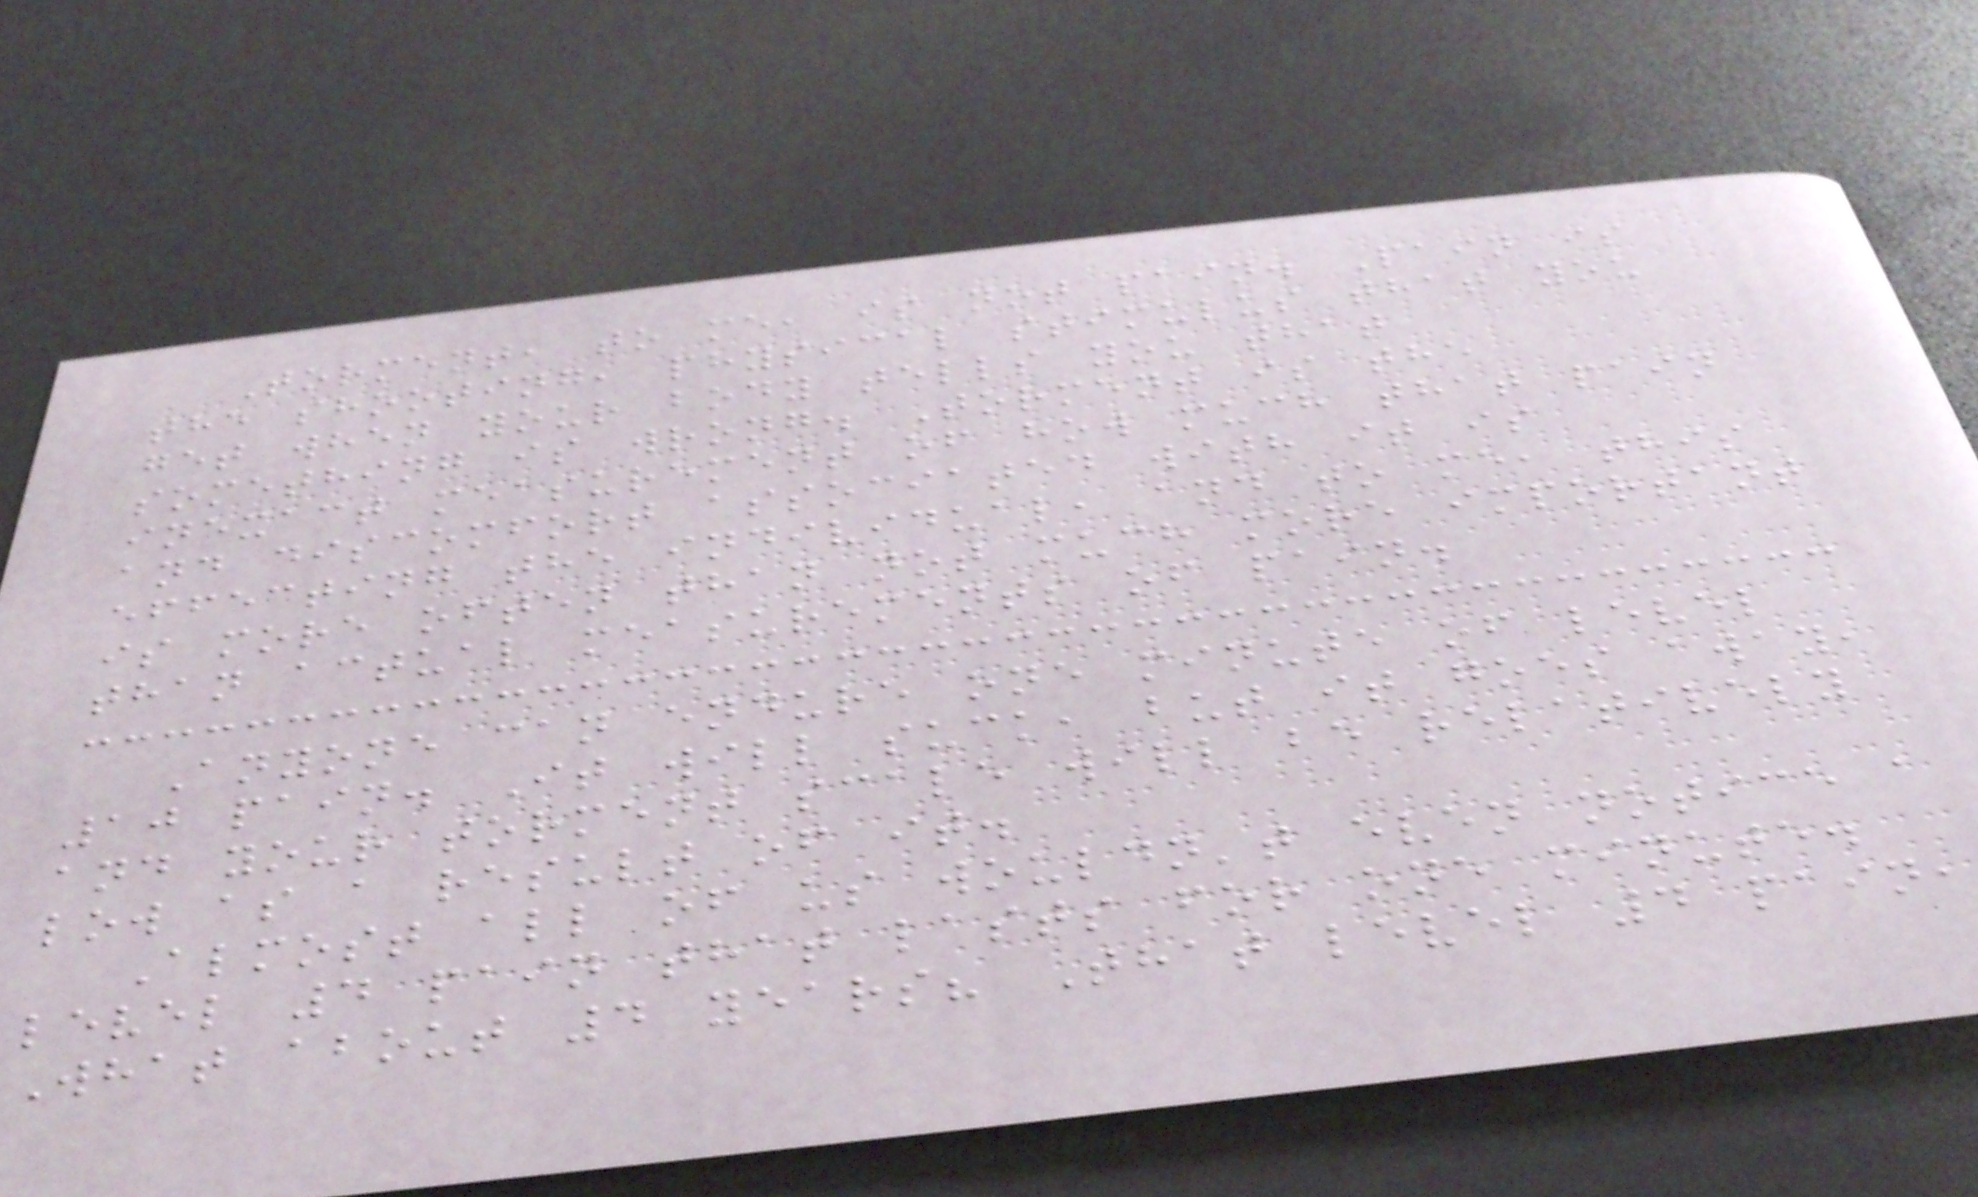Torment, to me, is not pain. Pain is
the shooting, physical stimulus that you
get when your body tells you that
something is wrong. Torment is the
inexact measurement of how much that pain
and discomfort associated with it is
effecting the individual, and to me, this
is more often than not much more important
than actual measurements of pain.
Anyone can endure one minute of level
10 pain. It will suck, but it goes away,
and your torment scale will be relatively
low as a result of it.
Almost all of us wouldn't even notice a
level 4 pain that lasts for one minute.
What about 4 years? That level 4 pain,
